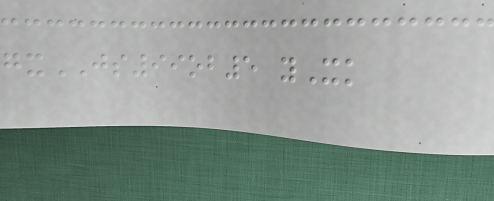gxJS99ob5 yXk
